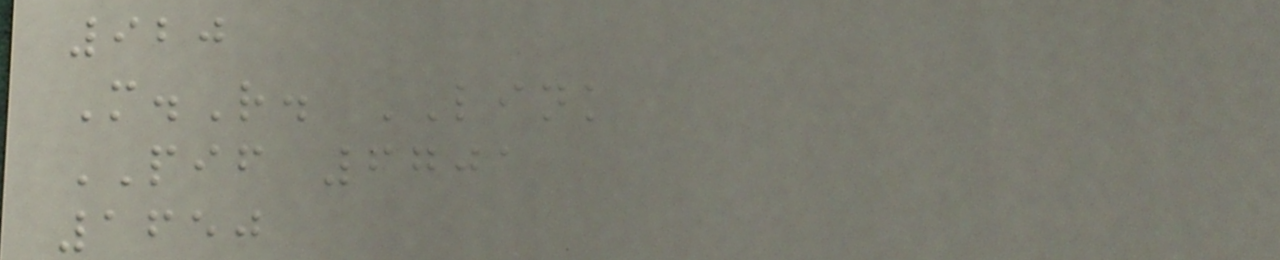920
M.R. LINK
PIF 6701
1650
